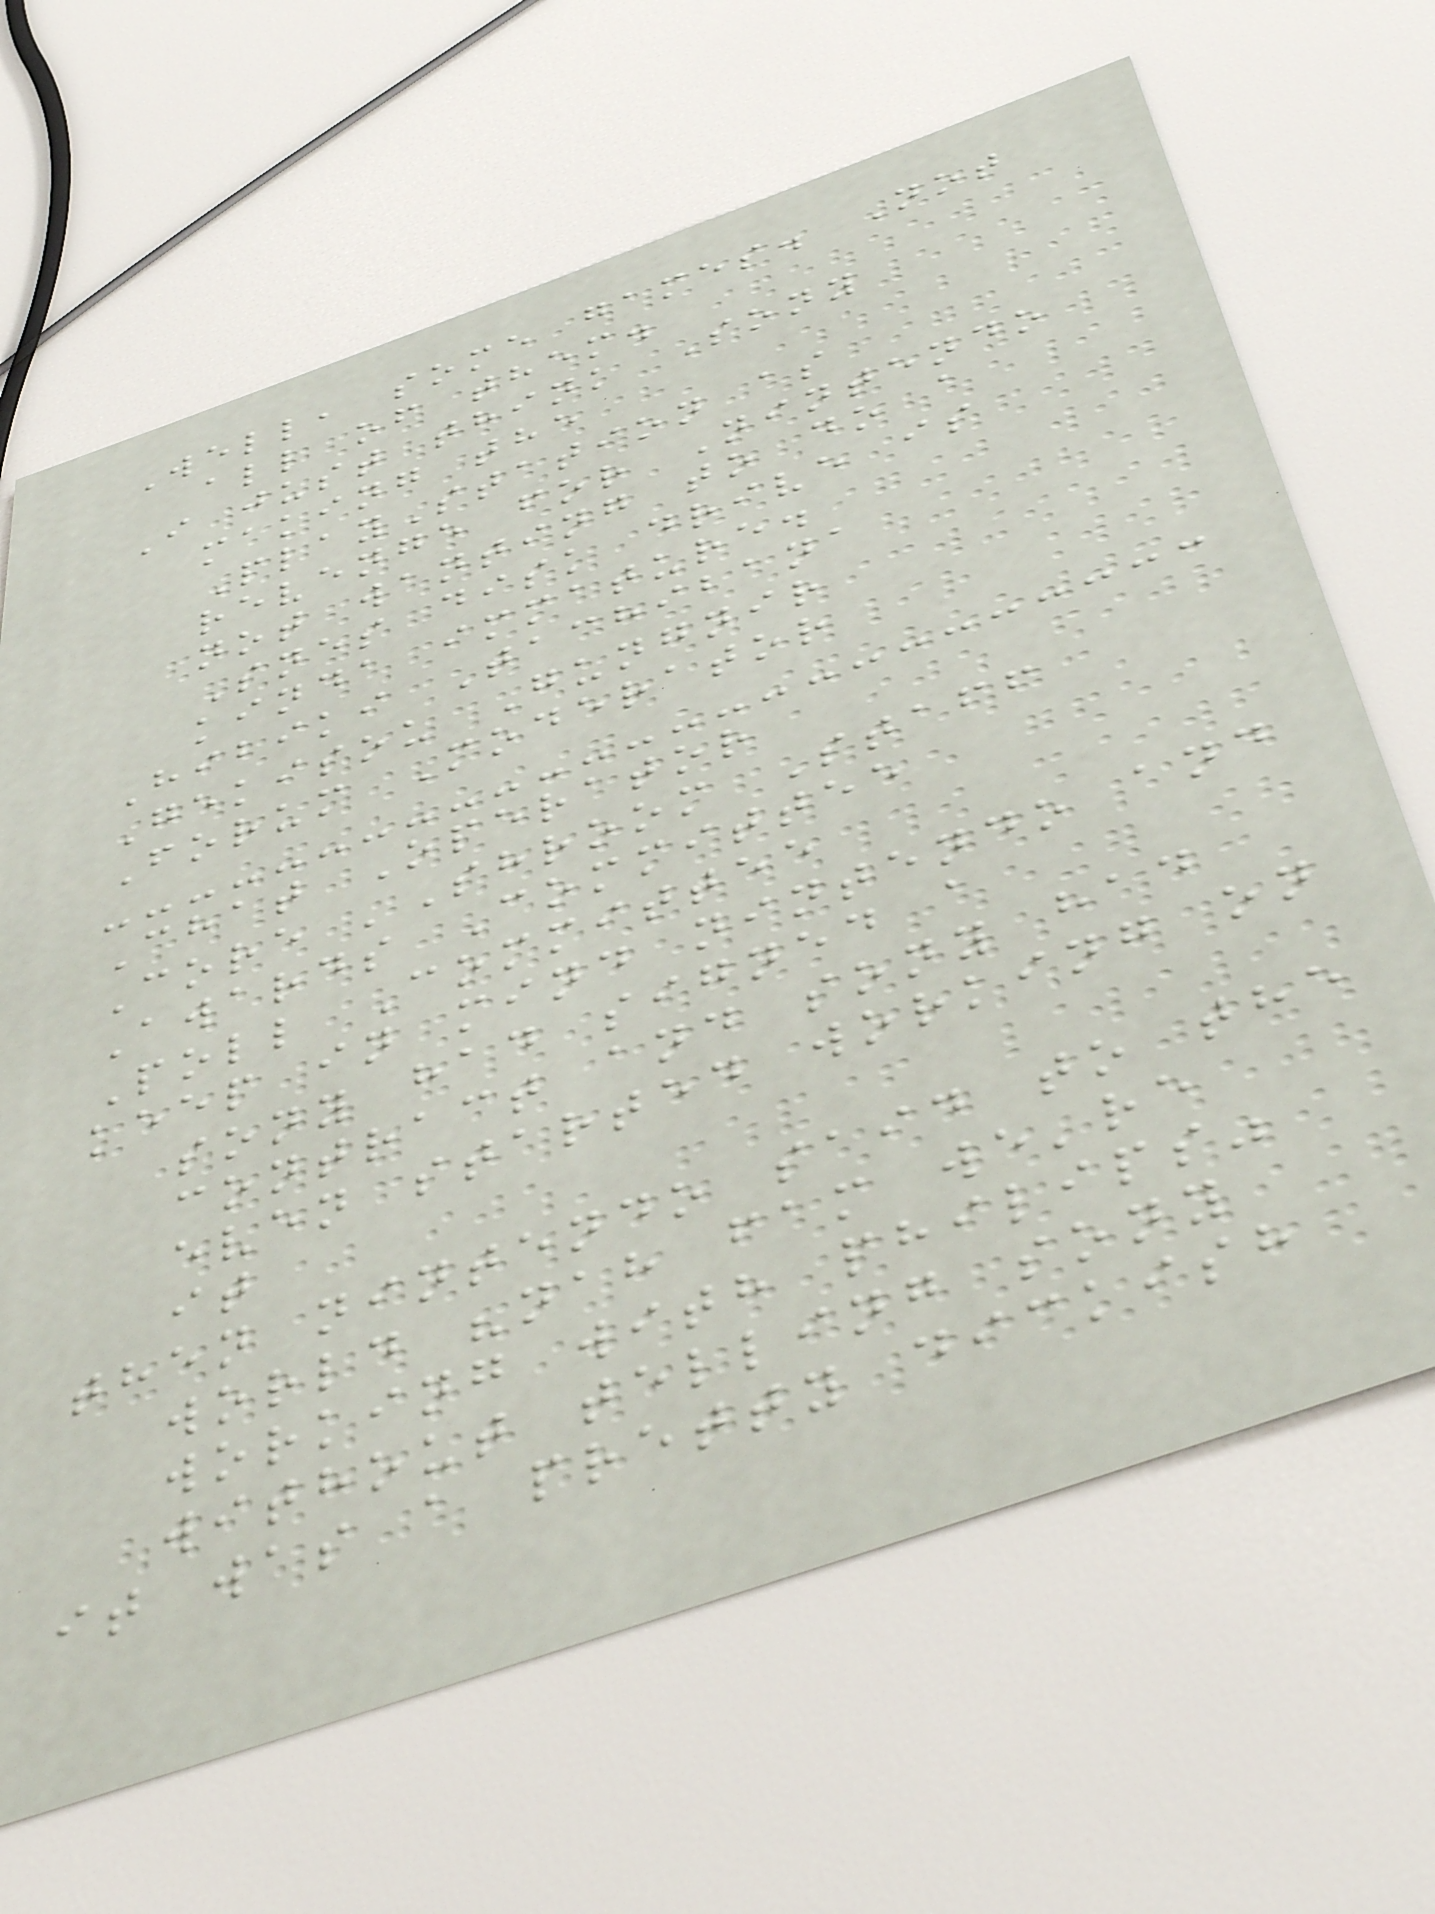Well, some games. Not
all of them.
I just think Sony
making the
PlayStation as
revenge for Nintendo
not wanting to do a
Snes disk drive is
kinda immature.
Hibiki Tachibana
Gekisou Gungnir
Forum Moderator
Chat Operator
Core 'Shroom Staff
Awards Committee
Poll Committee
keep in mind nintendo and
sony had signed a
contract and sony had
even started working on
it
then nintendo said to the
world "nah fam we're
working with philips"
without telling sony
it was a pretty dickish
